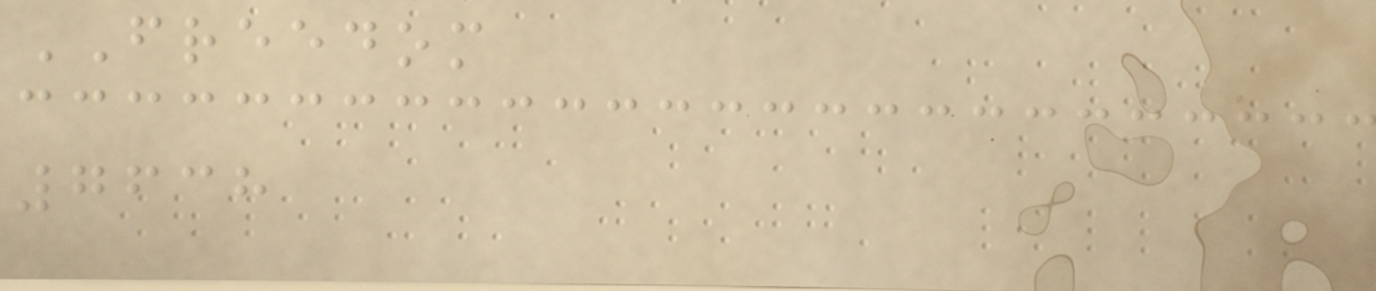FREEDOM
7638
